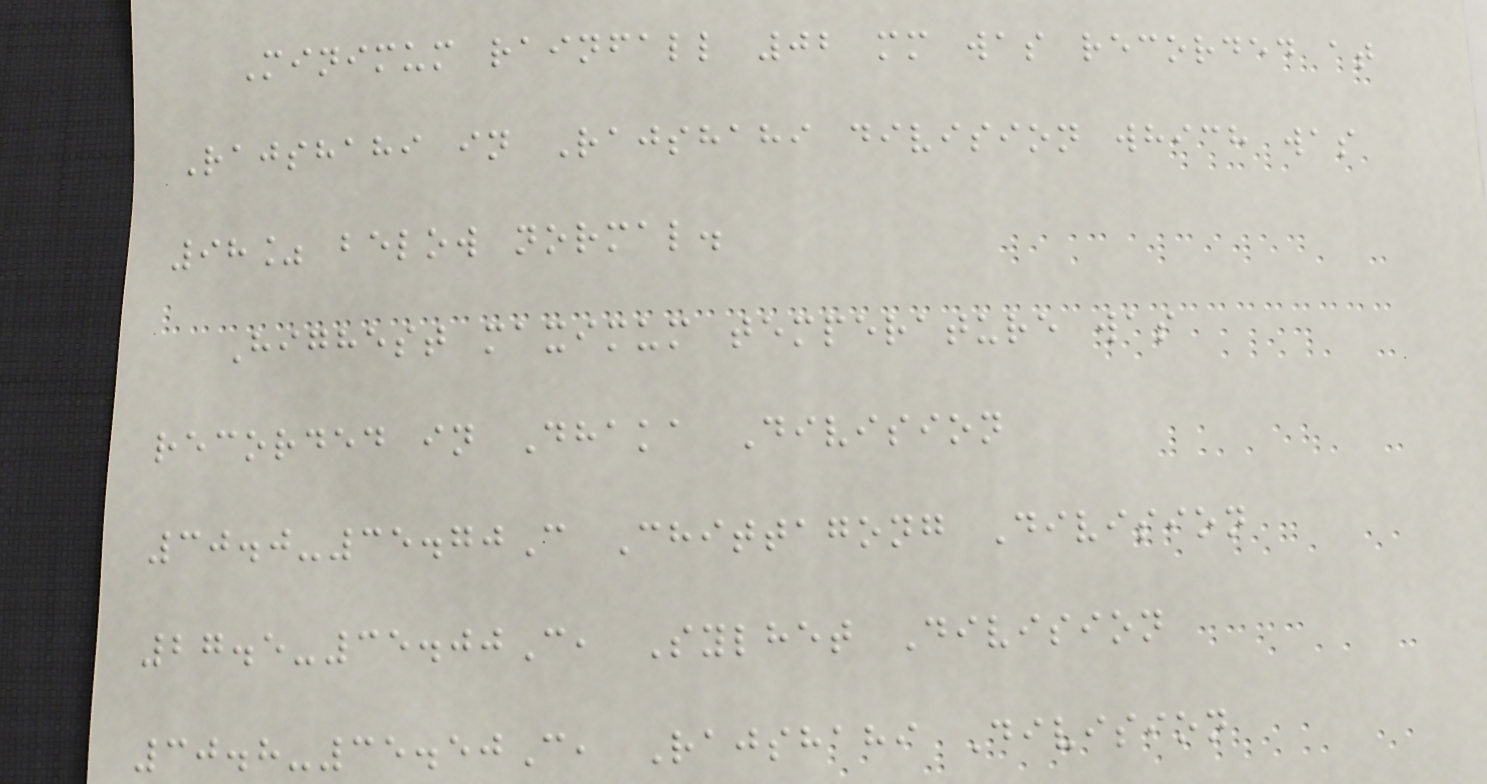Minimum rainfall 02 mm was recorded at
Rajshahi in Rajshahi division which was
98% below normal.
Highest maximum temperature was
recorded in Dhaka Division
30.0-35.70C Chittagong Division
27.5-35.00C, Sylhet Division
30.8-35.50C, Rajshahi Division
